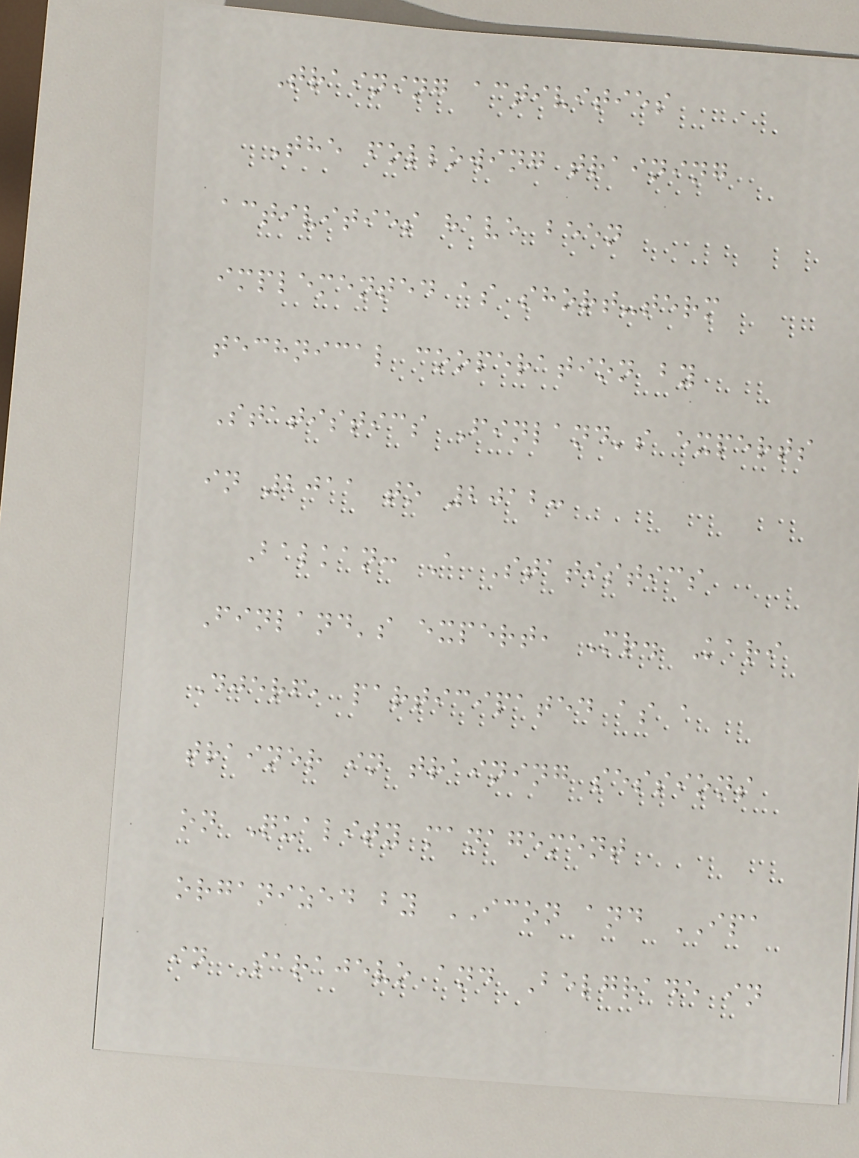Training activities
The following training
activities have been
implemented as short-term
technical cooperation by
Statistics Finland's experts
in 2011 to 2012:
Balkan: A Statistics
Finland's expert, Mr. Kari
Djerf, participated as a
trainer in training sessions
on Quality management
organized by ICON and IPA
in Sarajevo and Belgrade in
